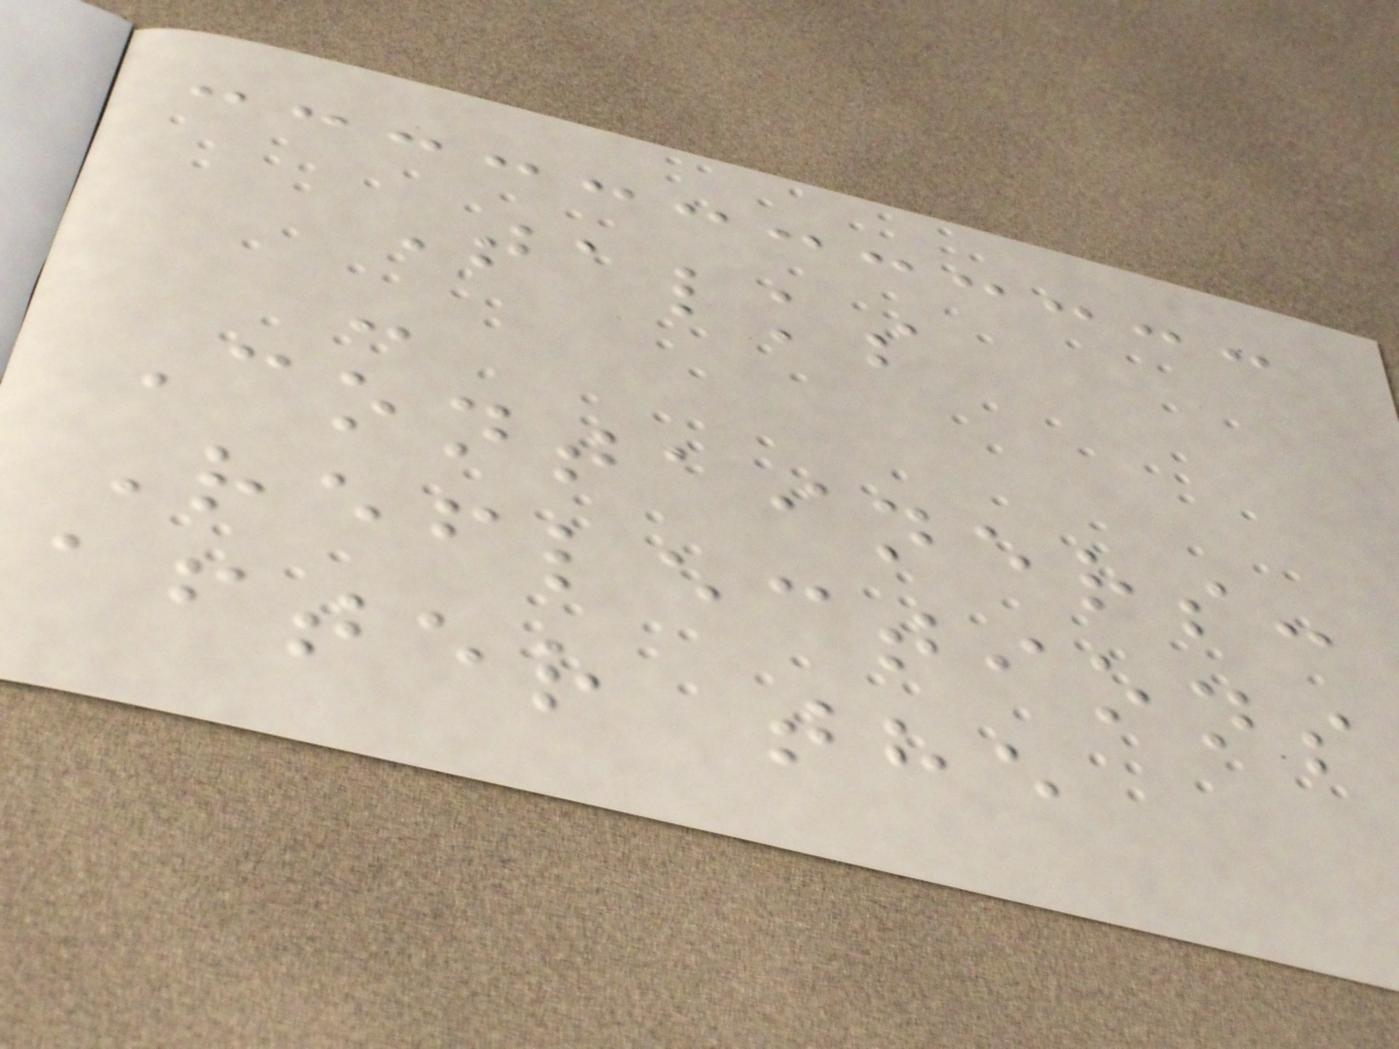Talks
-
Containers:
Reflections
after the
